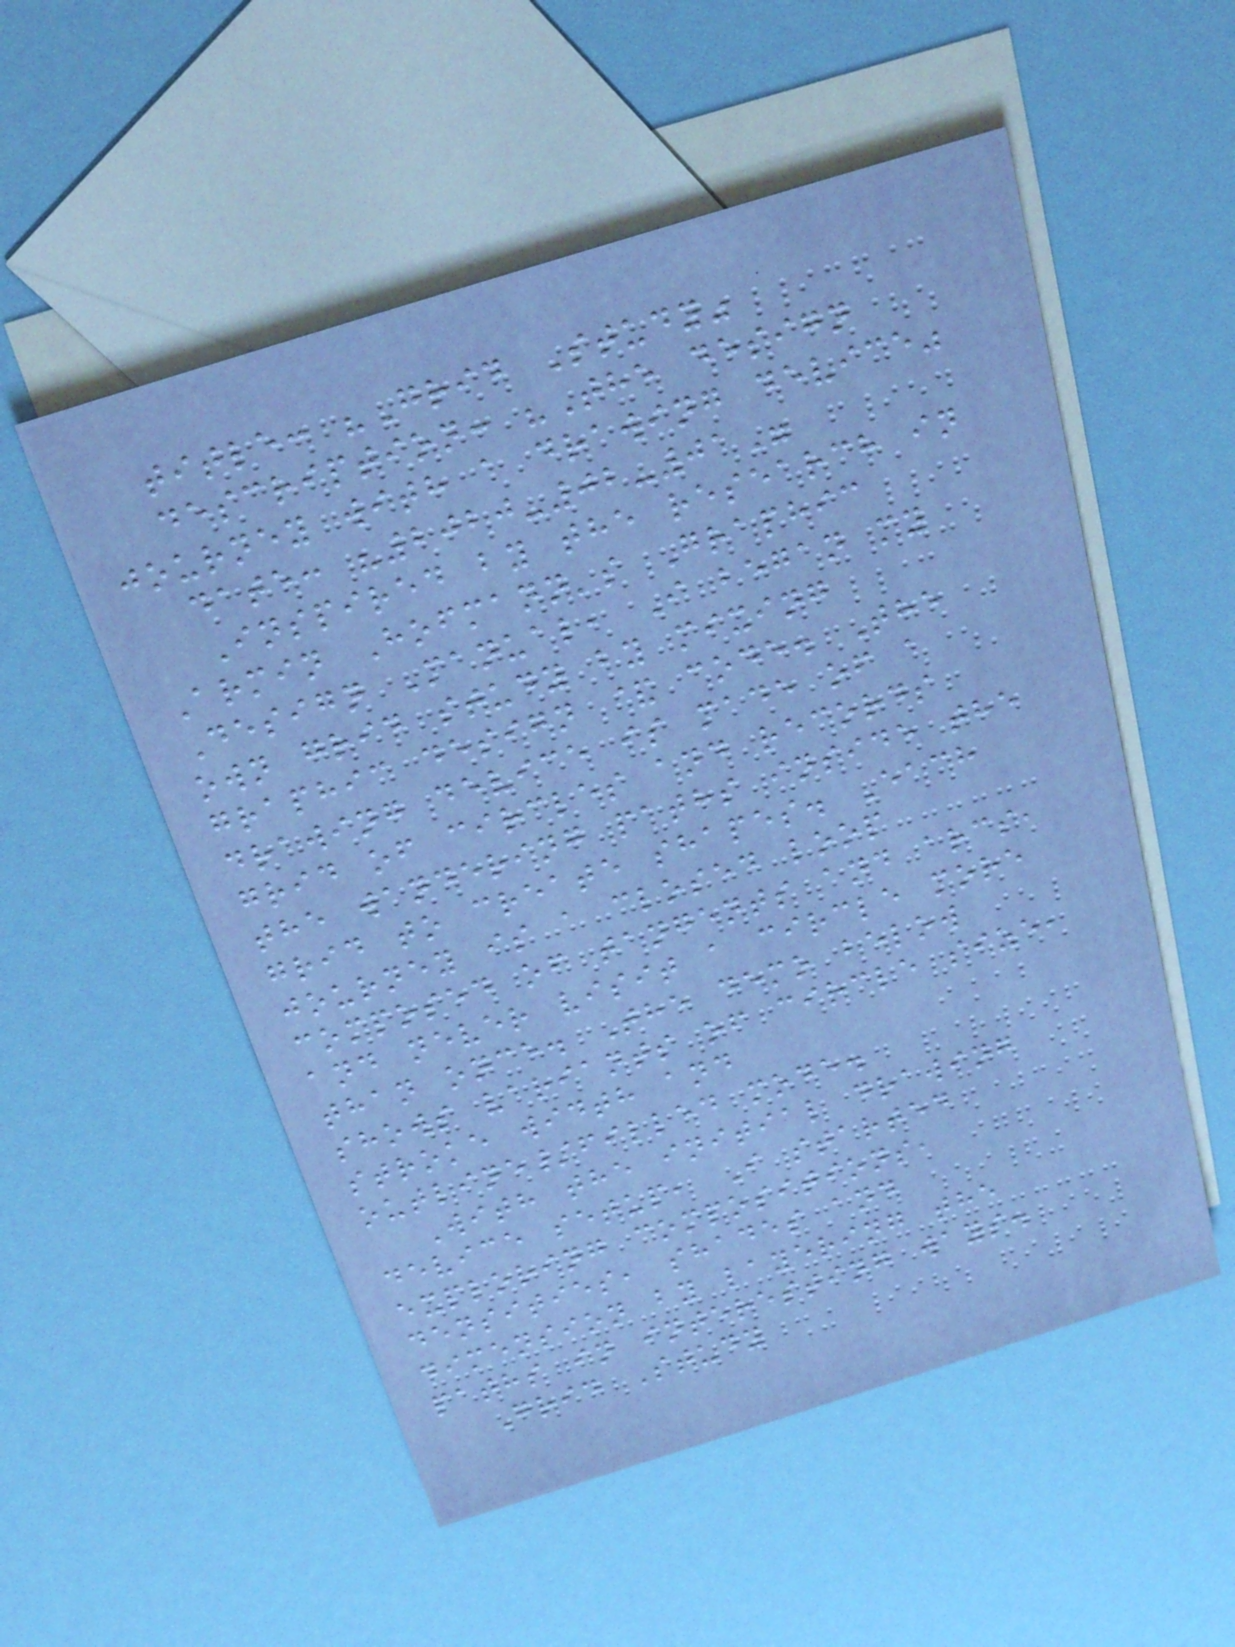title: "Grid Study"
description: "The design
journey with a drawing device"
date: "2020-02-01"
Inspired by the research in
Armin Hofmann's Graphic
Design Manual, I began my
own grid study by mixing
graphic design & code. The
drawing device is made of a
grid of circles and records
the wandering paths inside the
grid to create shapes. Each
journey is a closed loop
composed of tangents and arcs,
and never visit a circle more
than once. The demo below
shows variants of circle size,
stroke width and
outline/filled mode.
With the initial drawing
device setup, I started
exploring compositions,
densities, shades and
dimension by layering the
paths in interesting ways.
Grid Study
